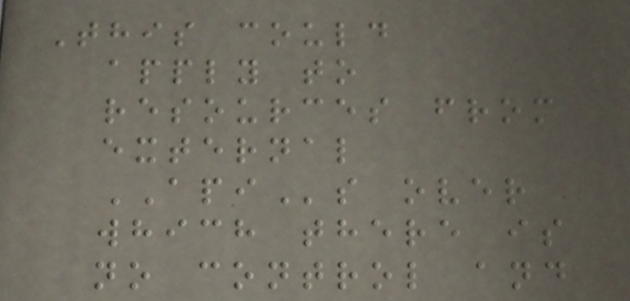This could
apply to
resources from
external
APIs over
which there is
no control and
